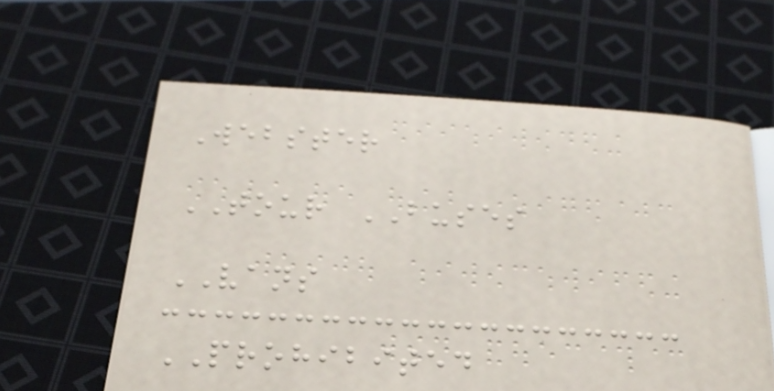Webster
TOUR BUSES
VANS
PROHIBITED
